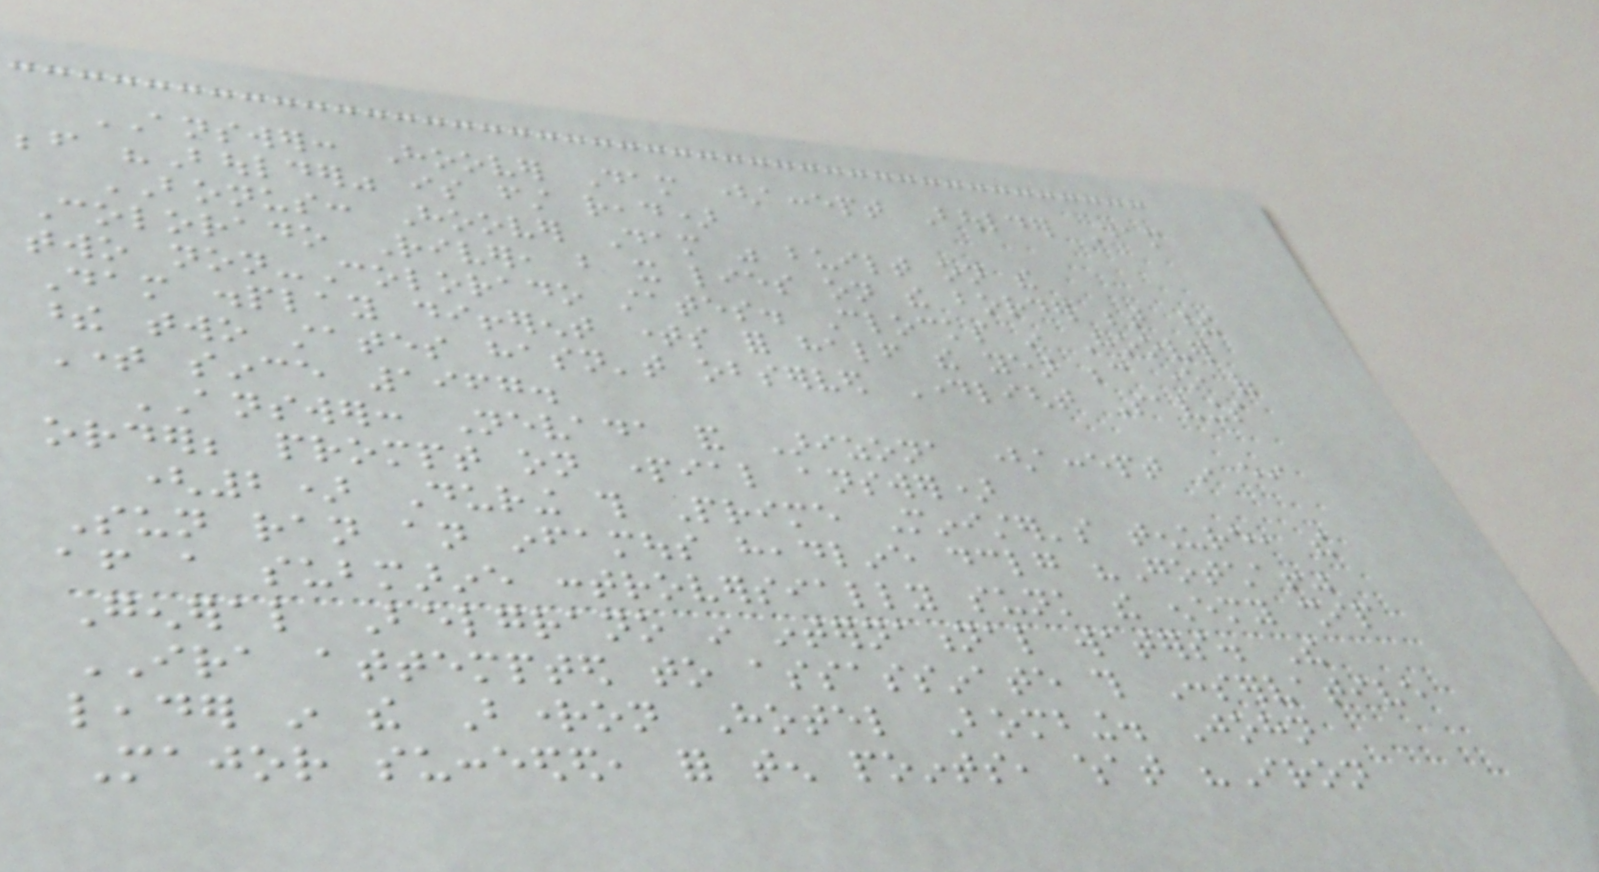ANSWER: Hoover Dam (accept Boulder Dam
before "Boulder" is first read)
BONUS: Hoover Dam was built on the
Colorado River, but it lies on the border between these
two non-Colorado states. Clocks in Hoover
Dam display different times for half the year because one of
these two states hasn't observed Daylight Savings
Time since 1967.
ANSWER: Nevada and Arizona (accept in either
order; prompt on partial answer)
(2) During this Prime Minister's tenure, the
Sun ran an infamous headline declaring "Gotcha!"
after a submarine controversially sunk the enemy ship
General Belgrano in international waters. The
IRA attempted to assassinate this Conservative
leader in the Brighton Hotel Bombing. John
Major succeeded, for ten points, what "Iron
